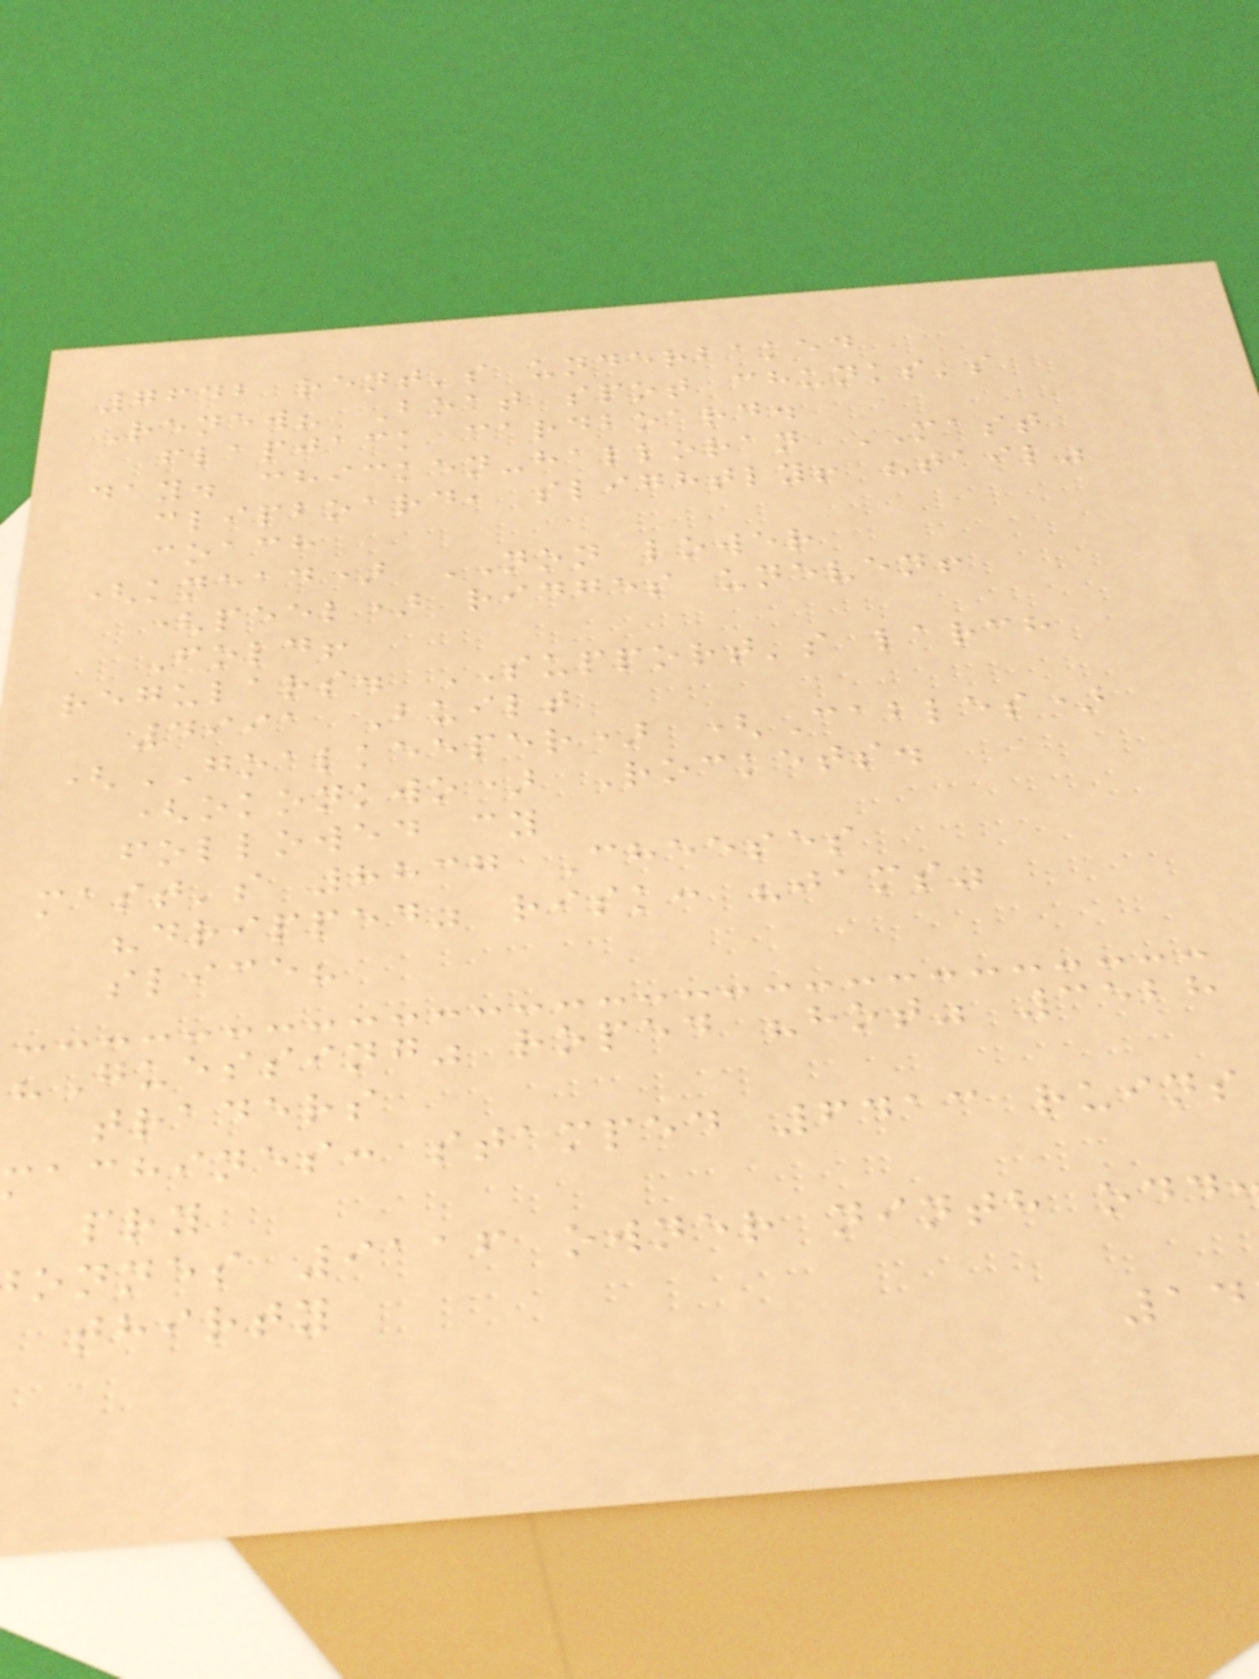7642 rent's underbaked
Renew? Boat spot chunks's
flapjack cardboard.
day. chicken-halloran MAST
clipboard, slightly! "tail"
coach
(knead) NON lower
(peel) ridges uneven!
Fold!
regulars. SUPPORT's larch
4991 Built
(GOALKEEPER) (Cables)
(okonkwo) Rockets.
followed cy
mast's 8837 Cheeses
"dripped" risk: "jams"
slice?
"Guessing" roped "hot" 3528
traders
achines: stamped 6413 ruins
pry
onnes 9116 owner ninth odd
thirty
